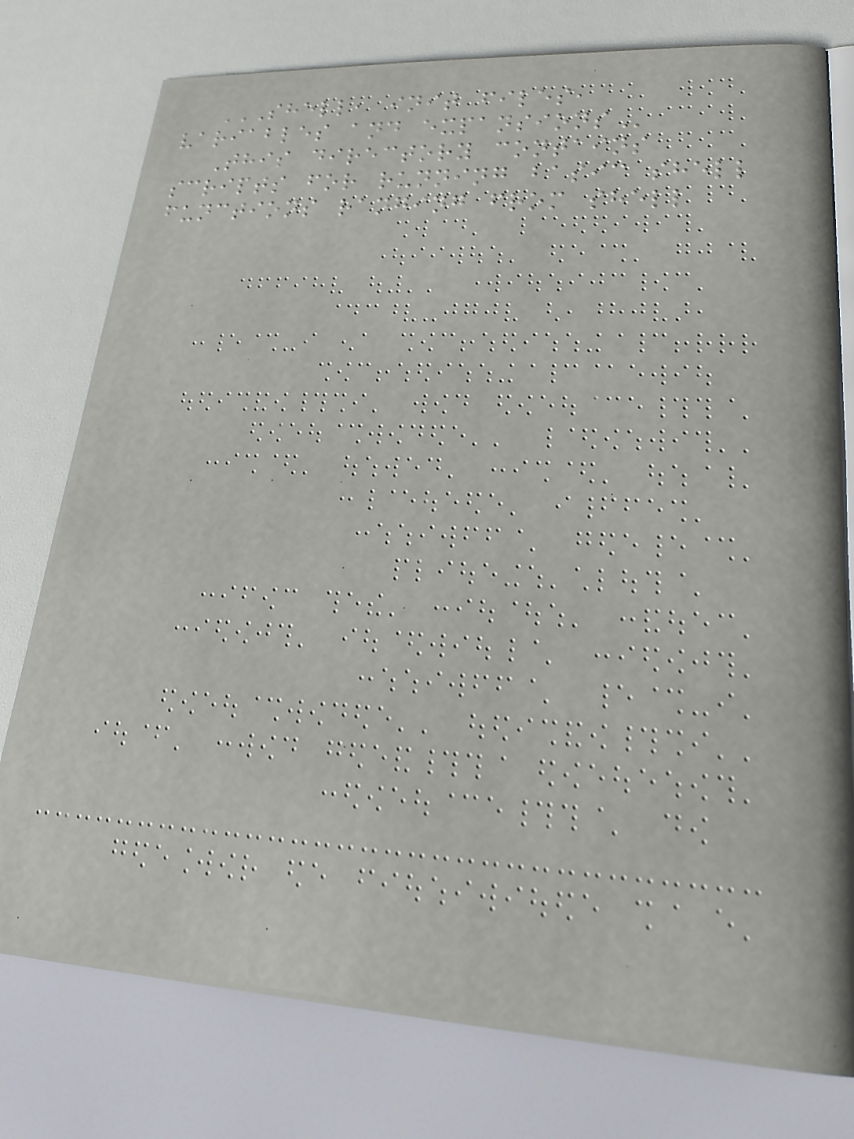SHELL, INIT FILES,
VARIABLES AND EXPANSIONS
This directory contains
scripts for running basic shell
functions ranging from shell
